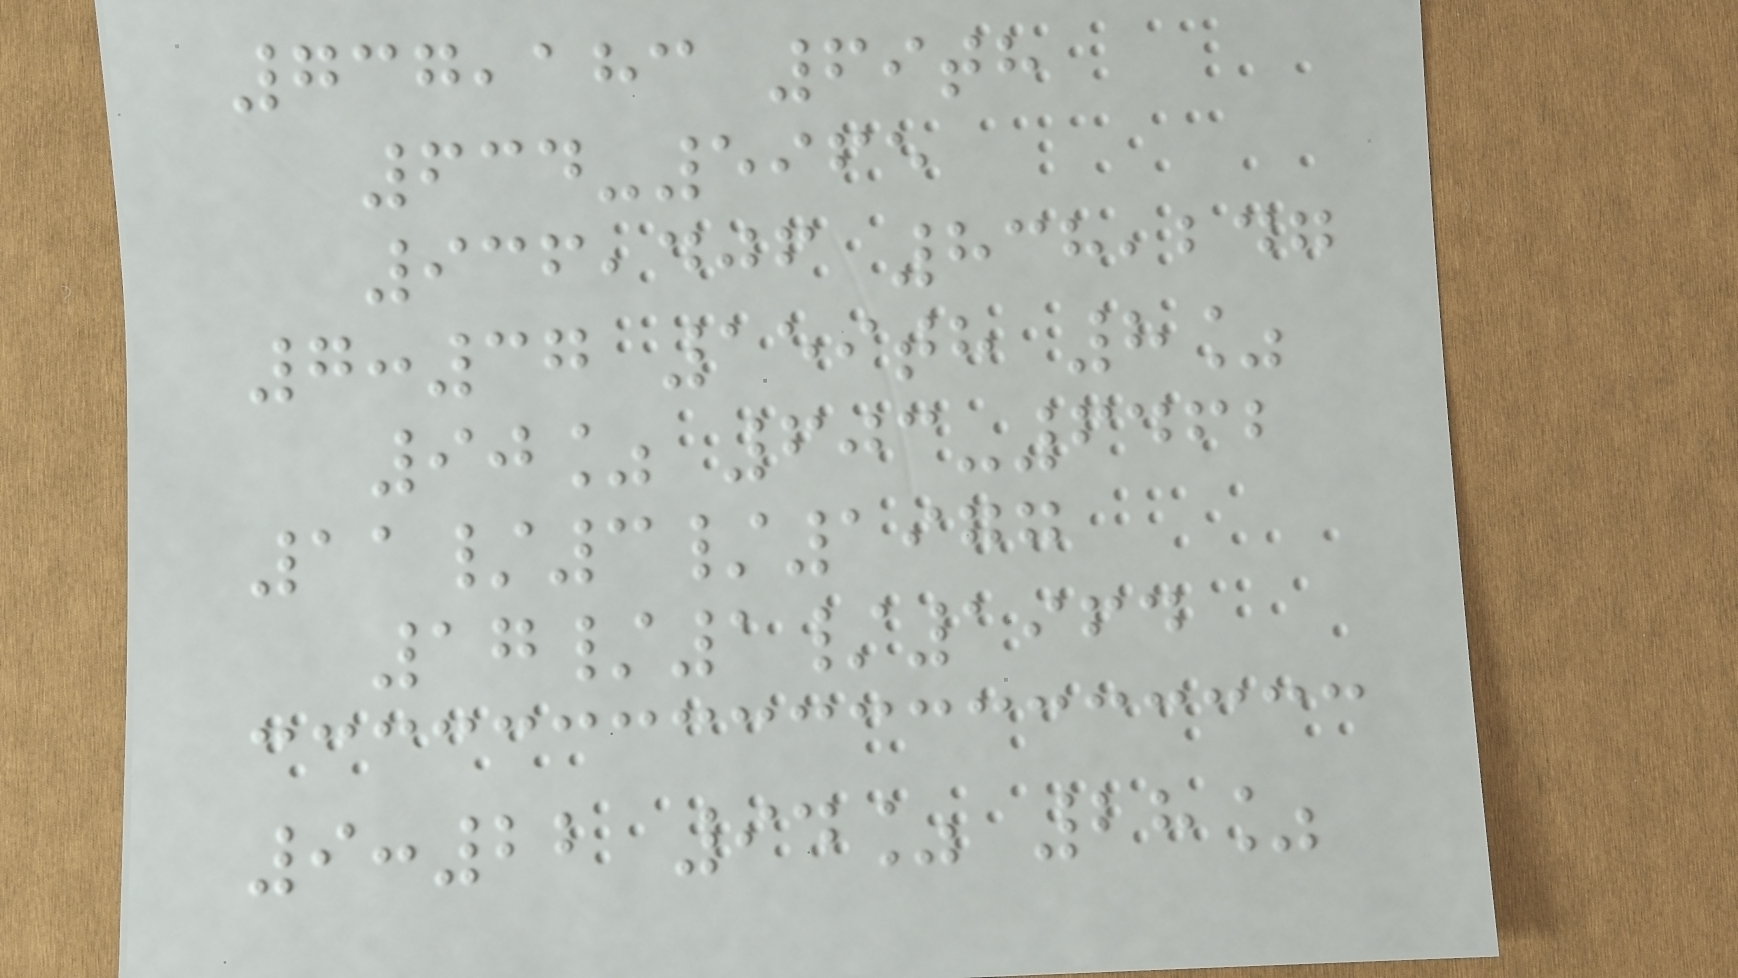737,183 69th
634-5965
936,406 838,247
7:37 159th 8%
90% 603-6462
11/3/1977
17/1/1964
9:22 94% 28%
